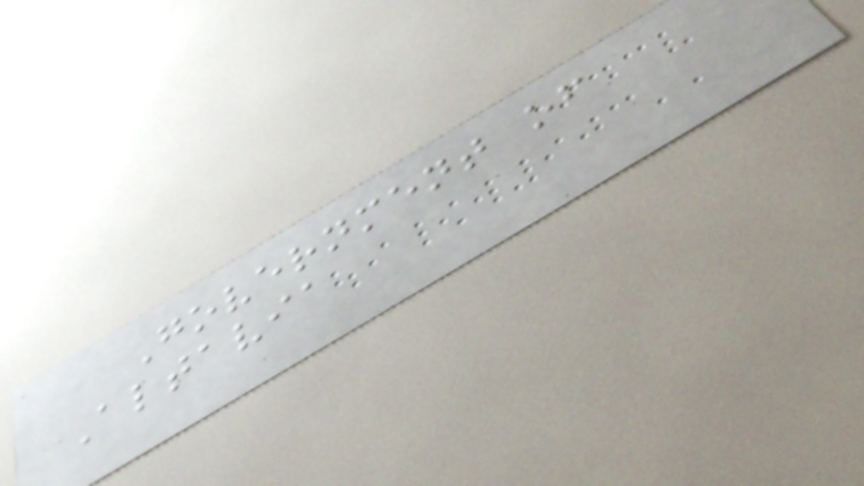Government of
Altavia
